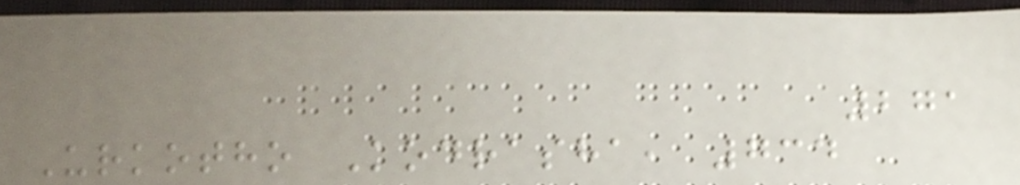271
Urkotho Kodrasha, 734
